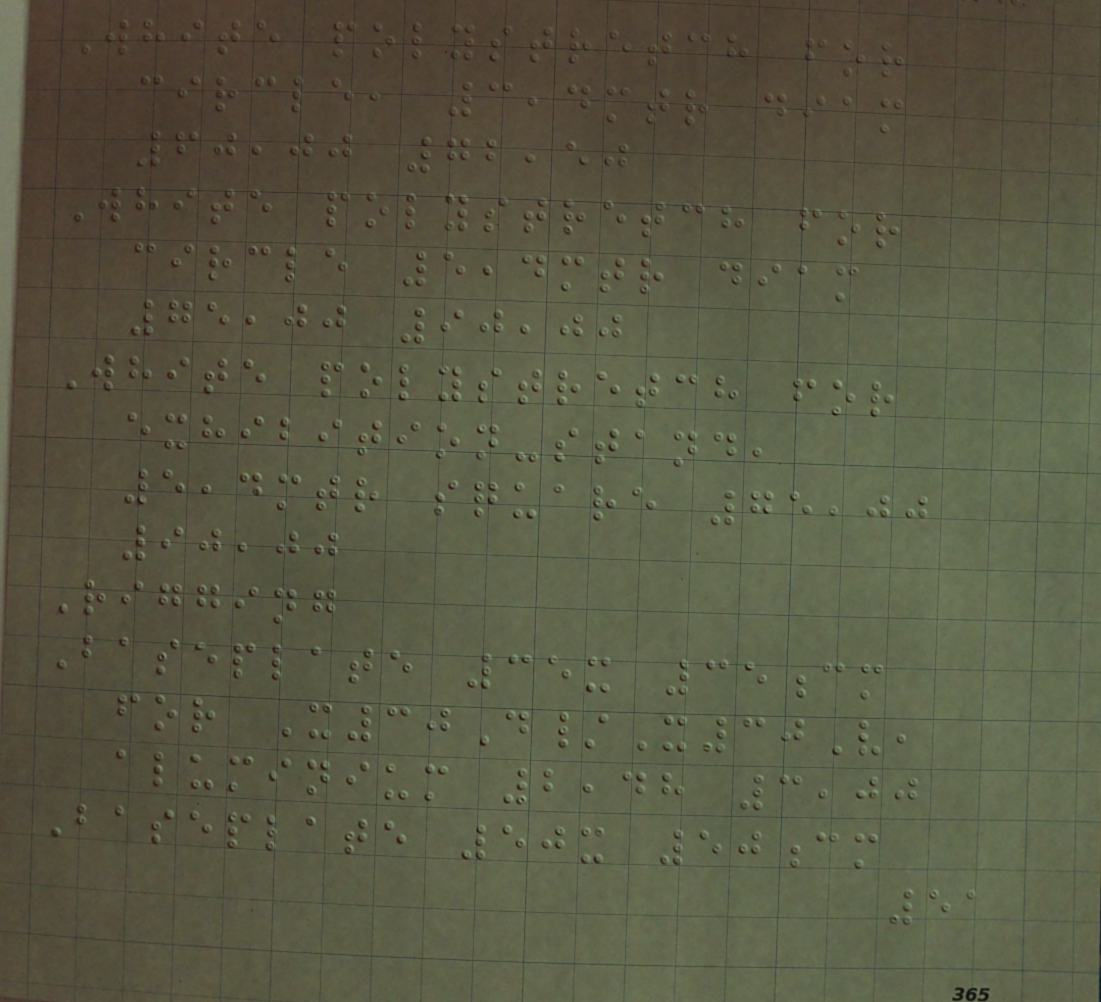White polystretch for
circle, 3,4mtr diam
60,00 72,50
White polystretch for
circle 5,4mtr diam
75,00 90,00
White polystretch for
exhibition-stand,
5,4mtr square 75,00
90,00
Rigging
Baseplate 35x 35cm
for X30D/X30V,
aluminium 2,48 3,00
Baseplate 50x 50cm
51
